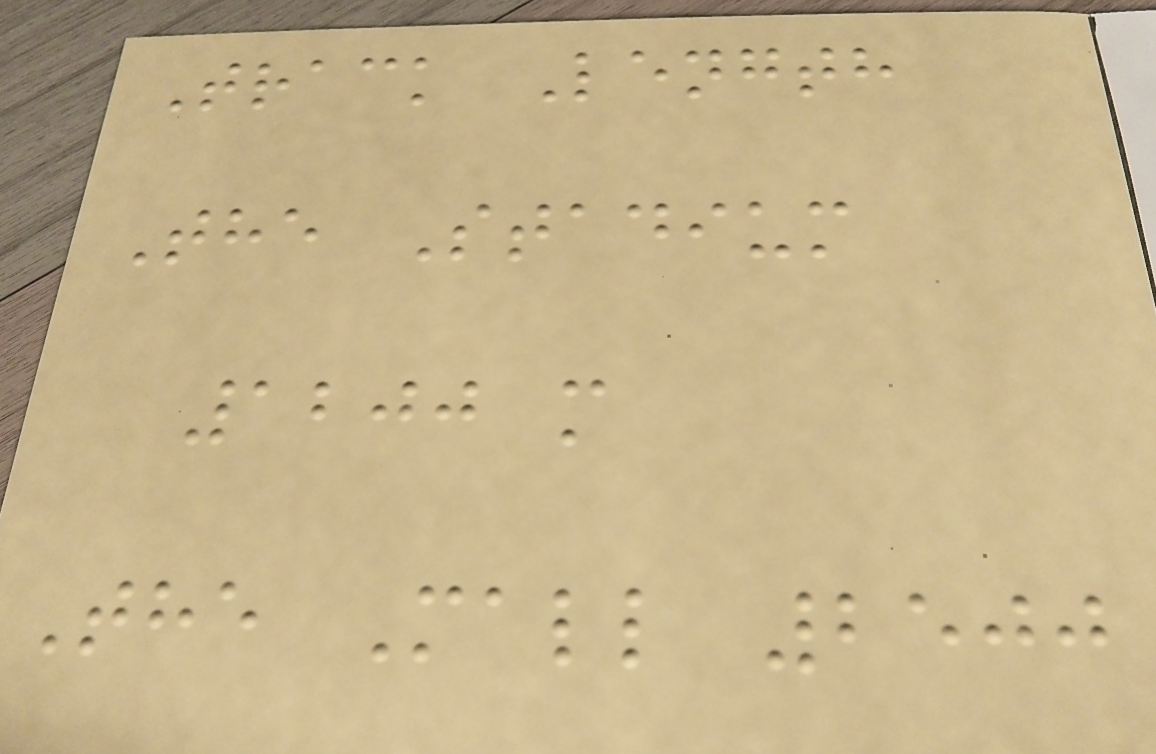Track Length
The Stadium
1200 m
The Mall 2500
